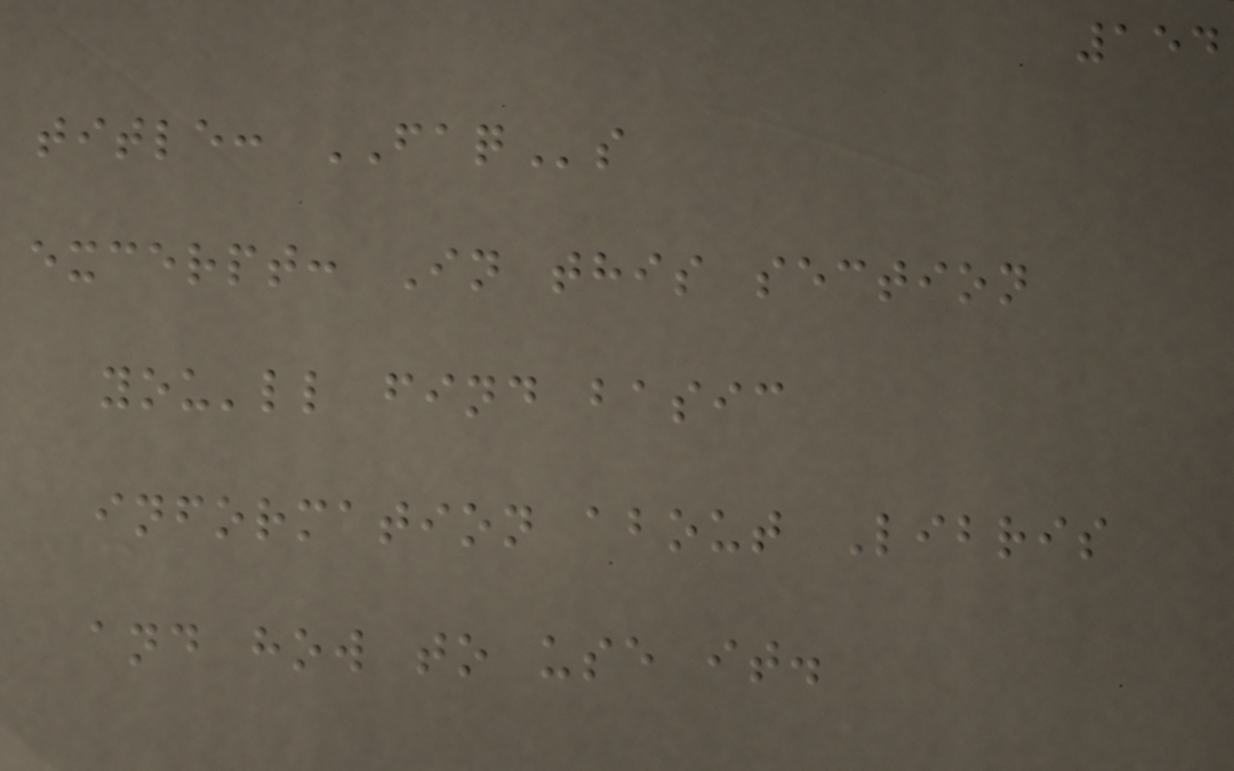154
title: FAQs
excerpt: In this section
you'll find basic
information about Libris
and how to use it.
